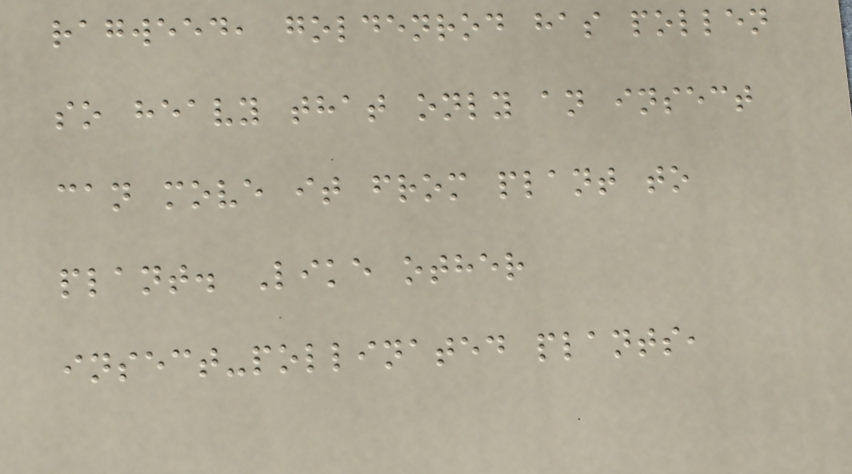ragweed, goldenrod has pollen
so heavy that only an insect
can move it from plant to
plant. Like other
insect-pollinated plants,
